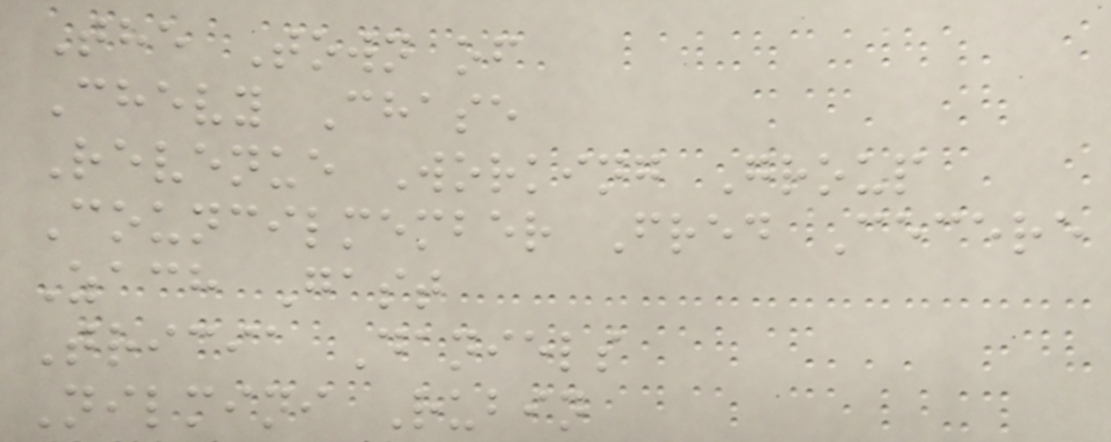The Town of
Chevy Chase
Revenue Working Group
Councilmember Fred Cecere
Zach Gast
Tricia Daniels
Nilmini Rubin
